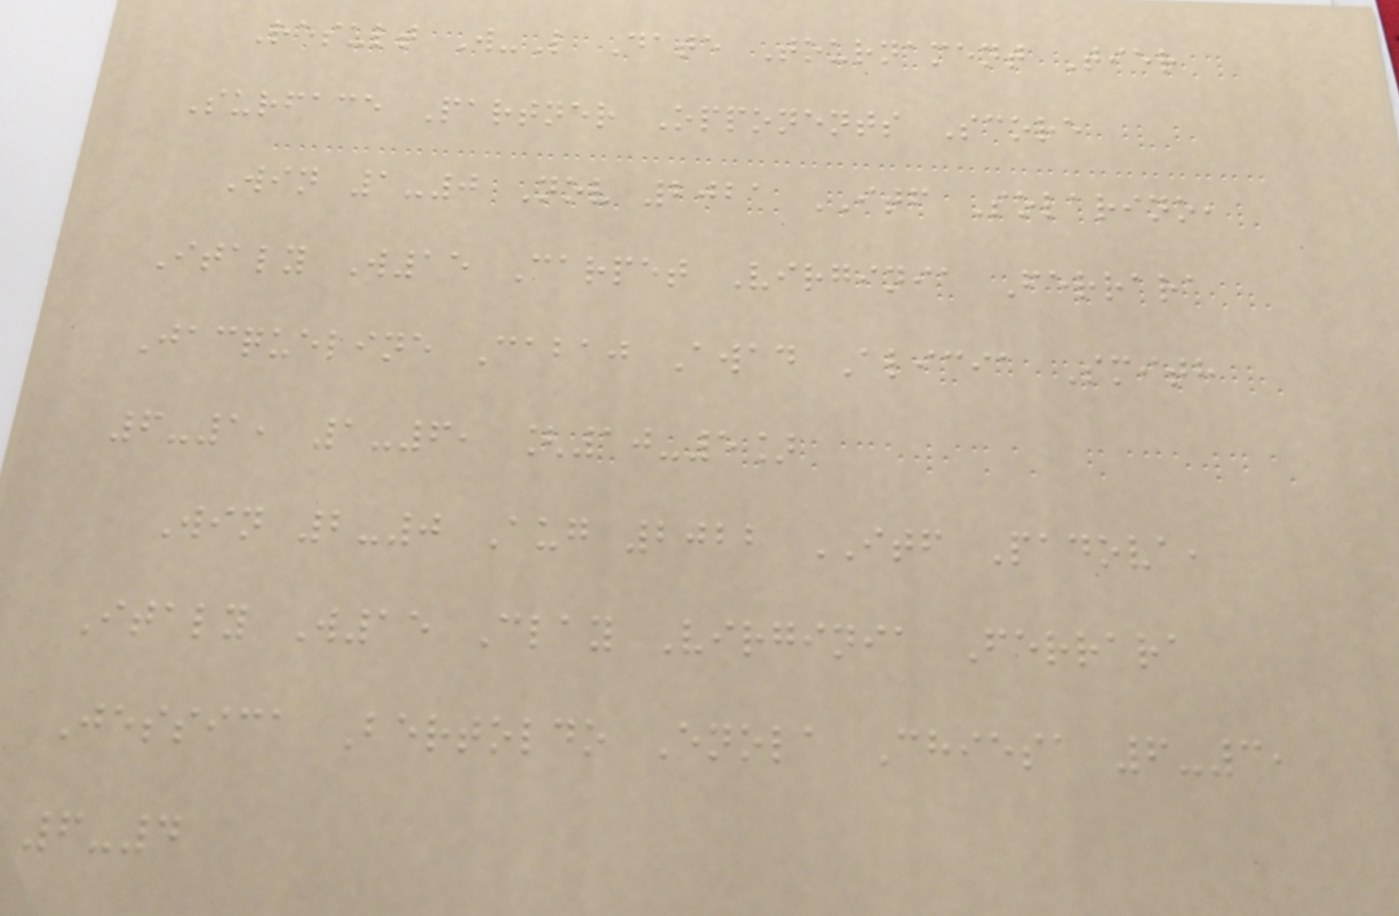Result W-L Date Tournament Tier
Surface Partner Opponents Score
Win 1-0 Nov 2021 ITF Solarino,
Italy W15 Carpet Virginia Ferrara
Jacqueline Cabaj Awad Alicia Smith
6-1, 1-6, [10-5]
Win 2-0 Aug 2022 ITF Padova,
Italy W15 Clay Virginia Ferrara
Jessica Bertoldo Enola Chiesa 6-3,
6-4
